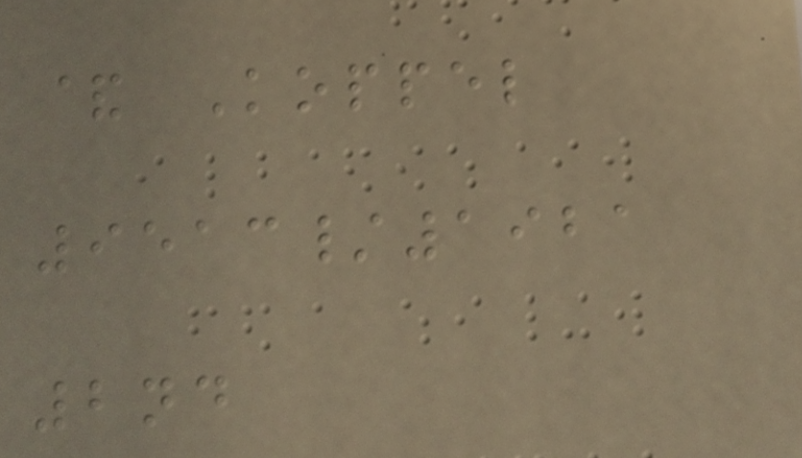& Koppel
9513/1921
2nd
